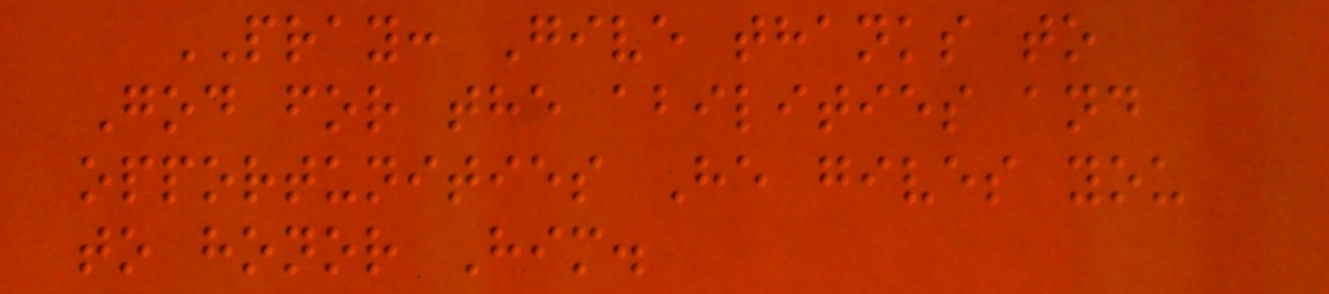PRAY: Give thanks to
God for the abilities and
opportunities He gives you
to honor Him.
